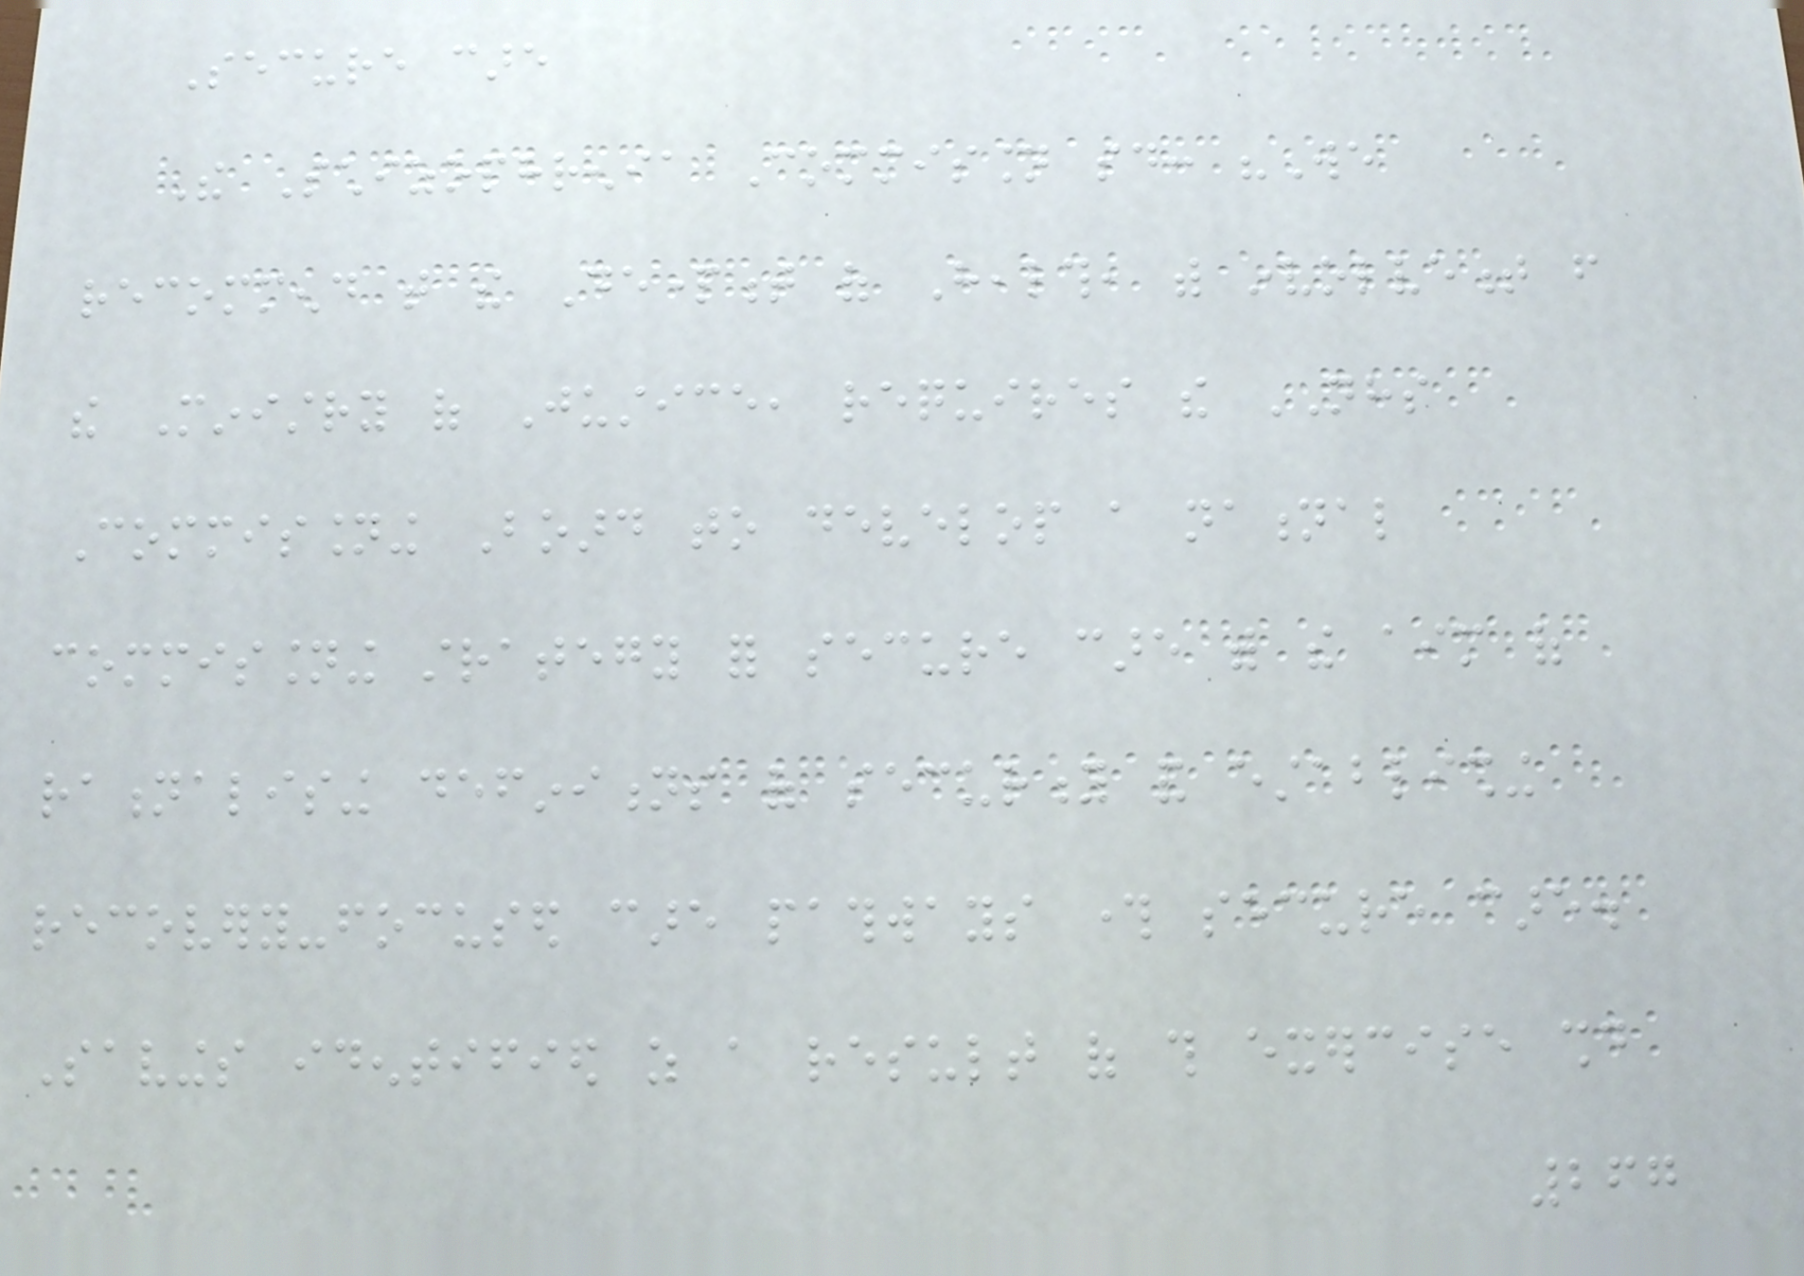Secure care
The Schizophrenia Commission said: "We
recommend that the Department of Health, with involvement from
the Ministry of Justice, requires the NHS
Commissioning Board to develop a national
commissioning strategy for secure care with the aim of
rationalising definitions of security and establishing
recovery-focused care pathways through secure care.
Savings identified as a result of this exercise should
267
